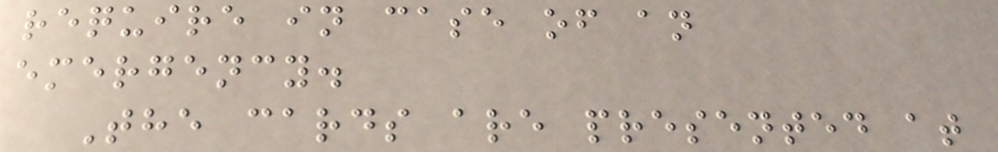require in case of an
emergency.
The cards are presented at
